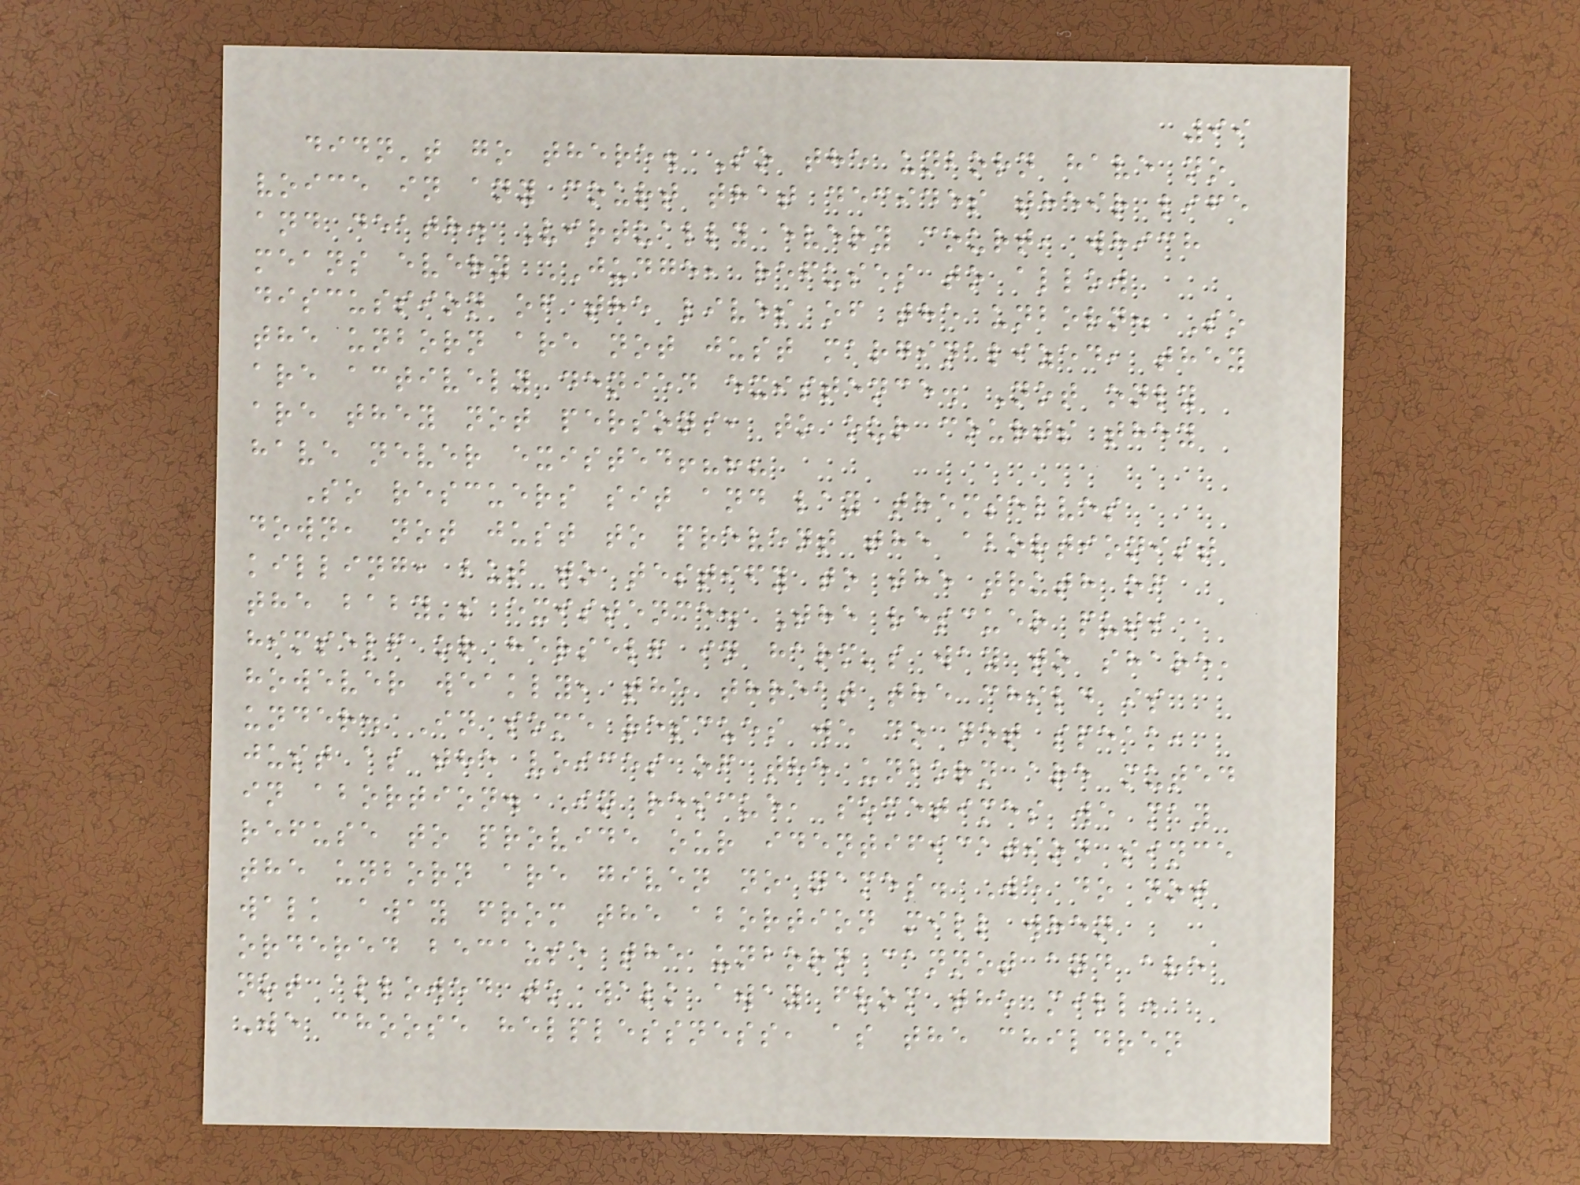99
didn't go there. So the unborn have no
voice in any court that decides their life
and death. Virtually every court, which
means every JUDGE, refuses to allow
discussion of the lives of the unborn. So
the unborn are not just marginalized, they
are actively denied existence. Not only
are they not persons, to our courts they
have never existed!?!?
So rescuers sit and lay themselves
down, not just to prevent the abortionist
killing, but to testify to the truth of
the baby's existence. The rescuer puts
himself or herself in harm's way to share,
however weakly, the threat the child is
under. In some rescues we do not speak,
just as the voices of the unborn are muted
in abortion. In rescue, sometimes we may
refuse to provide our identification since
the unborn are given no names. We do not
walk away from the abortion mill when
ordered because the unborn cannot and are
not allowed to walk away from the mill.
We choose helplessness, as the children
